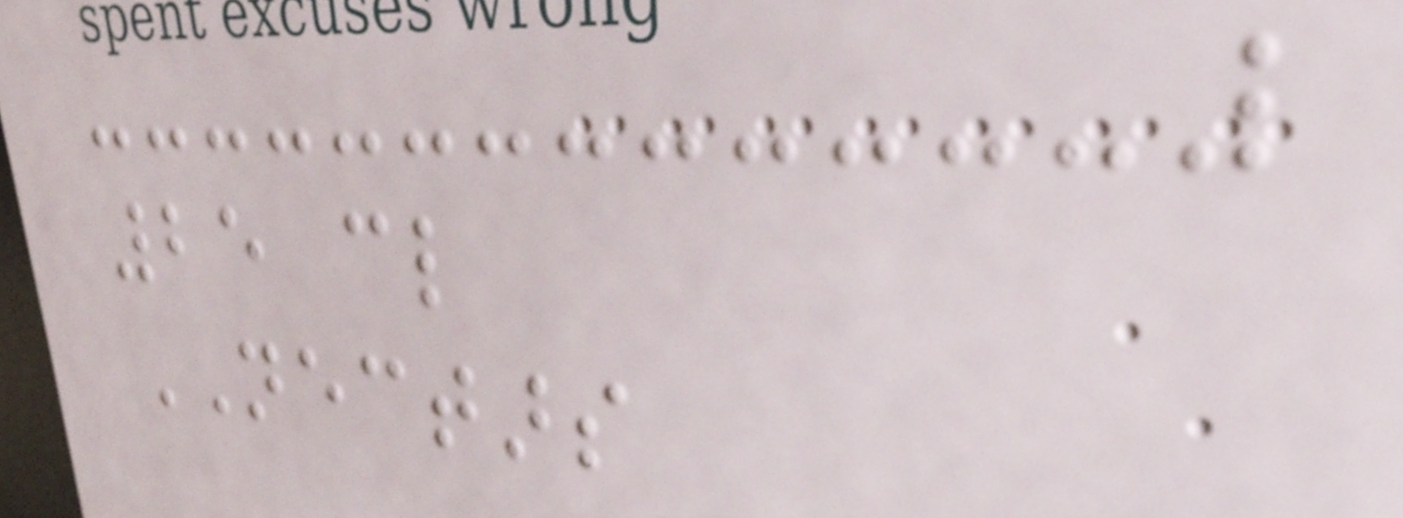25 cl
NECTARS
